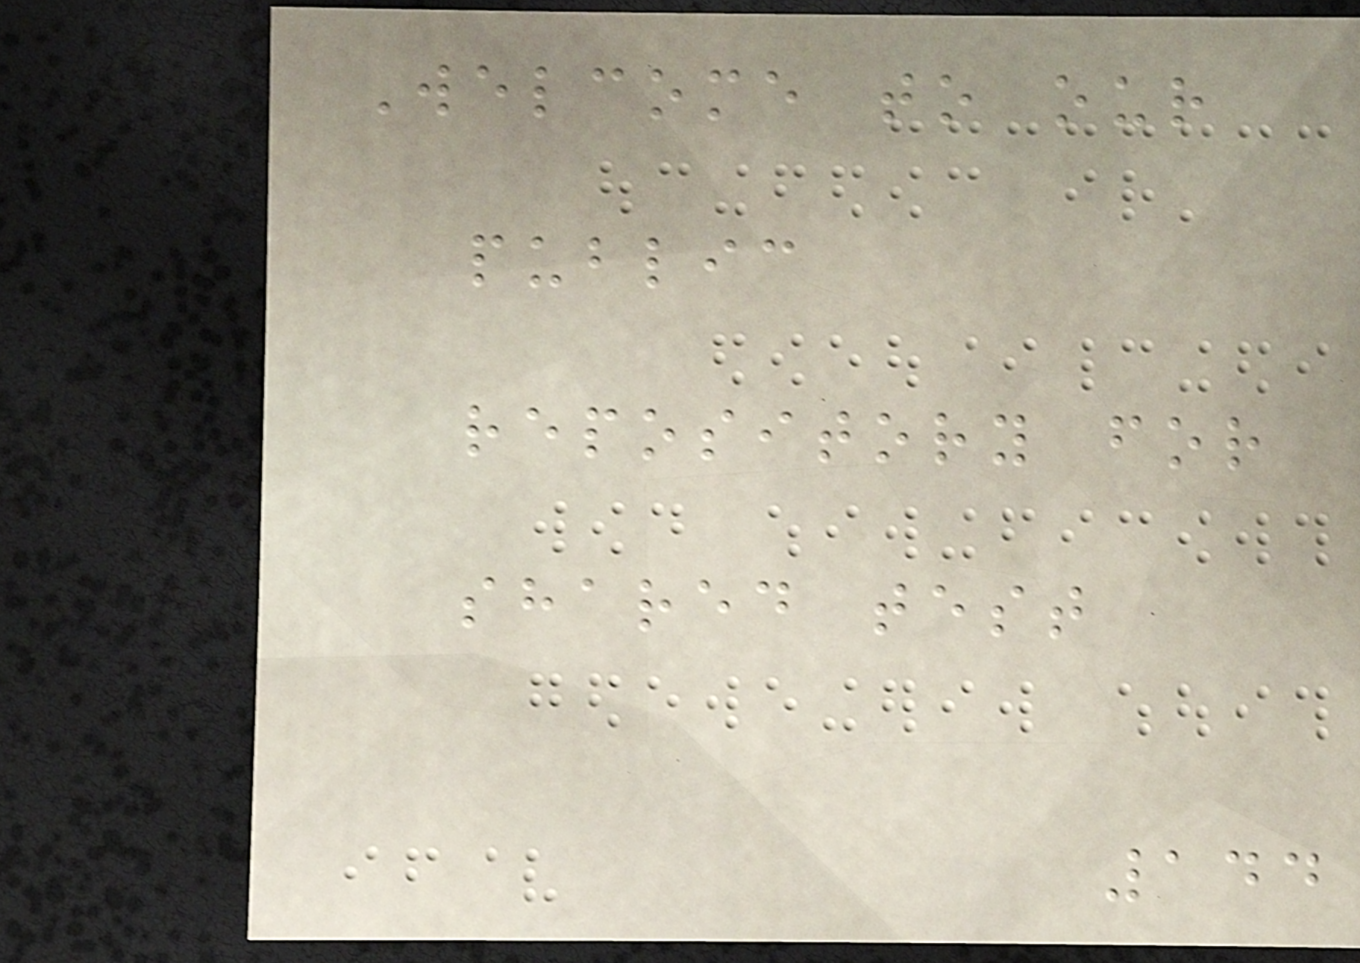Welcome to our
public
repository for
shared test
144
